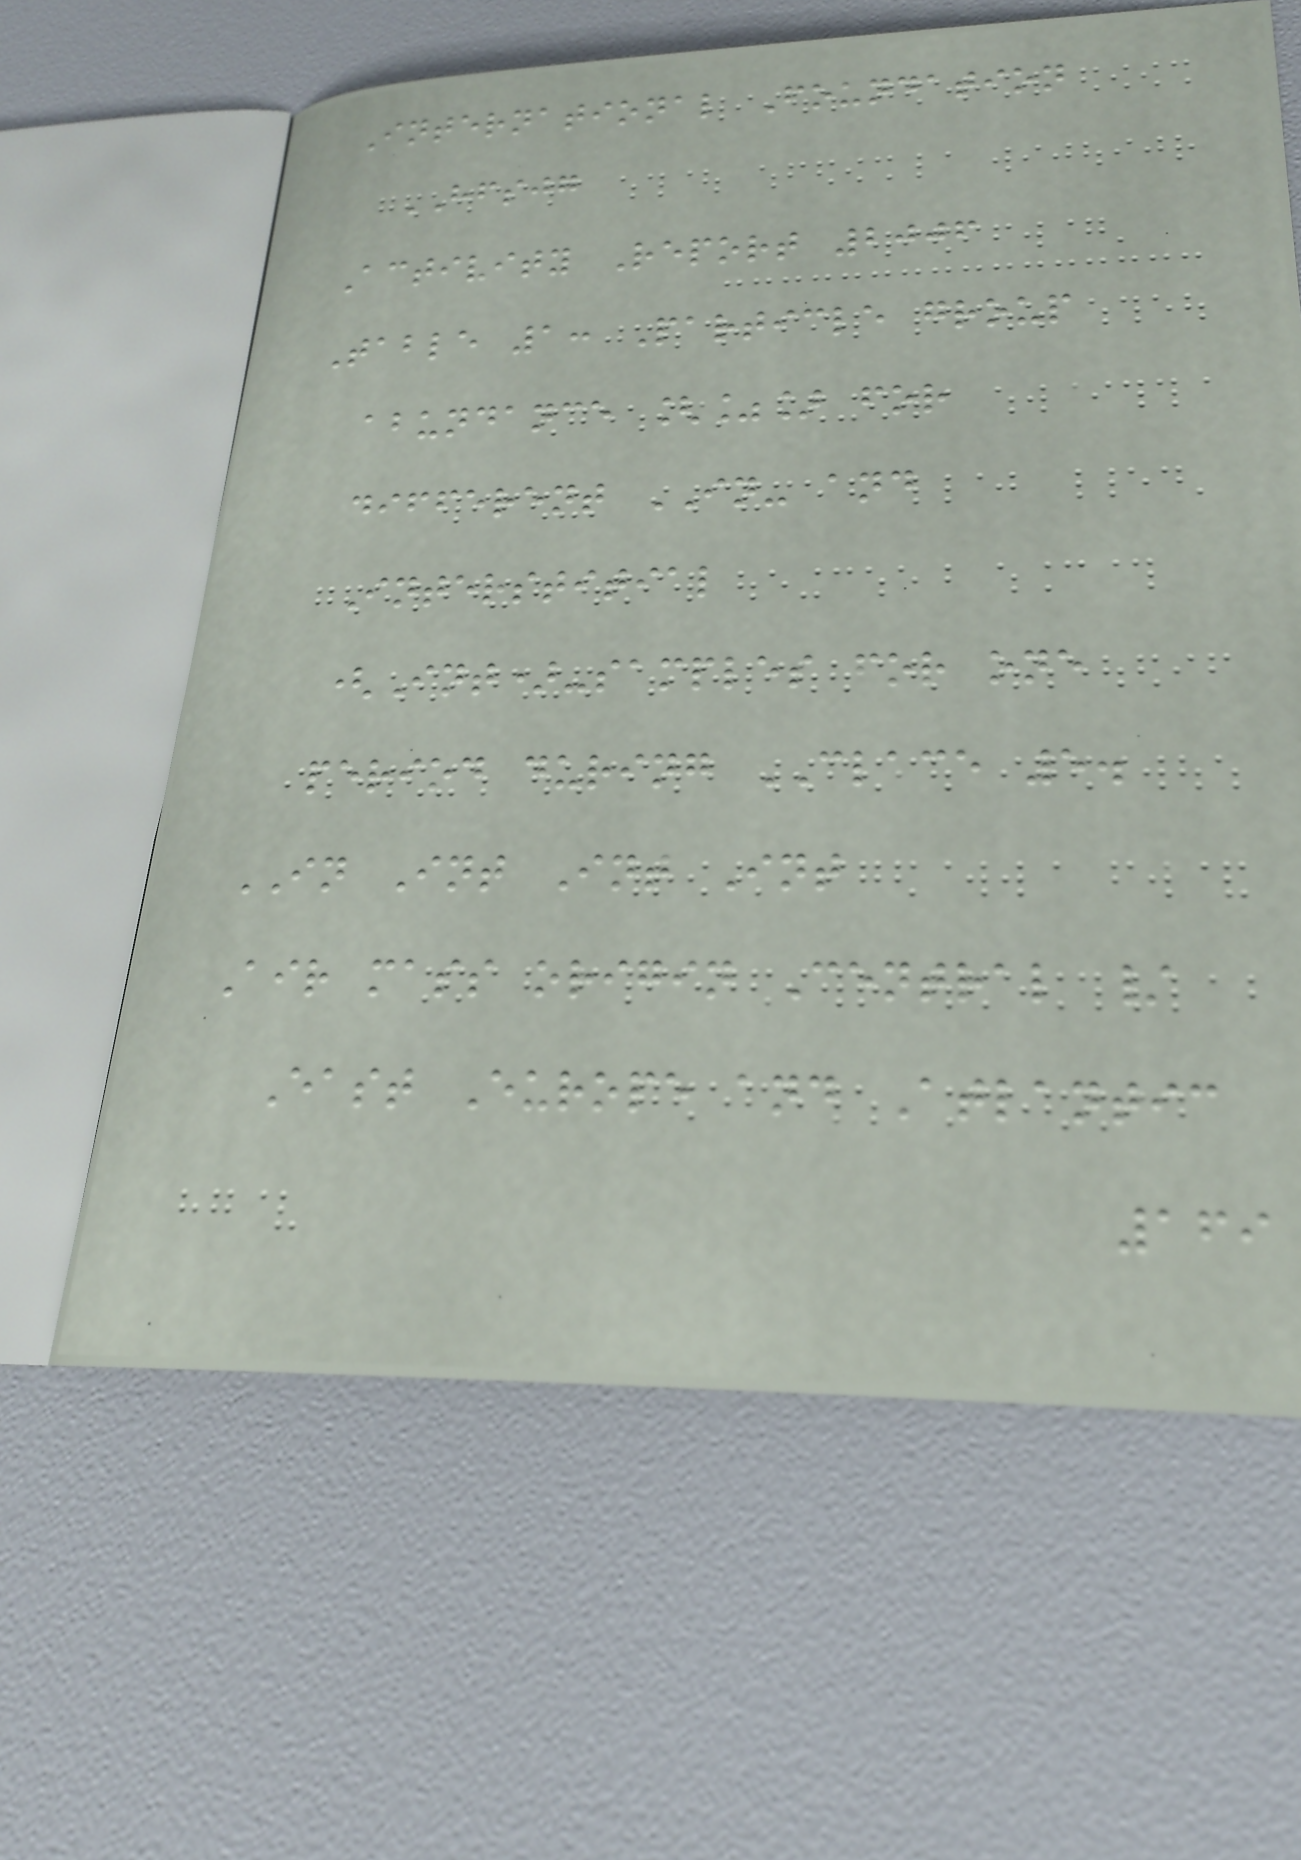International Foundation
HFSJG
Activity Report 2006
Table 1: Particle group
abundance [%] for
different IN- and
Interstitial
(Int)-samples for one
period during CLACE 5.
IN Int Int Int
Air mass origin Central /
East Europe and Atlantic
169
